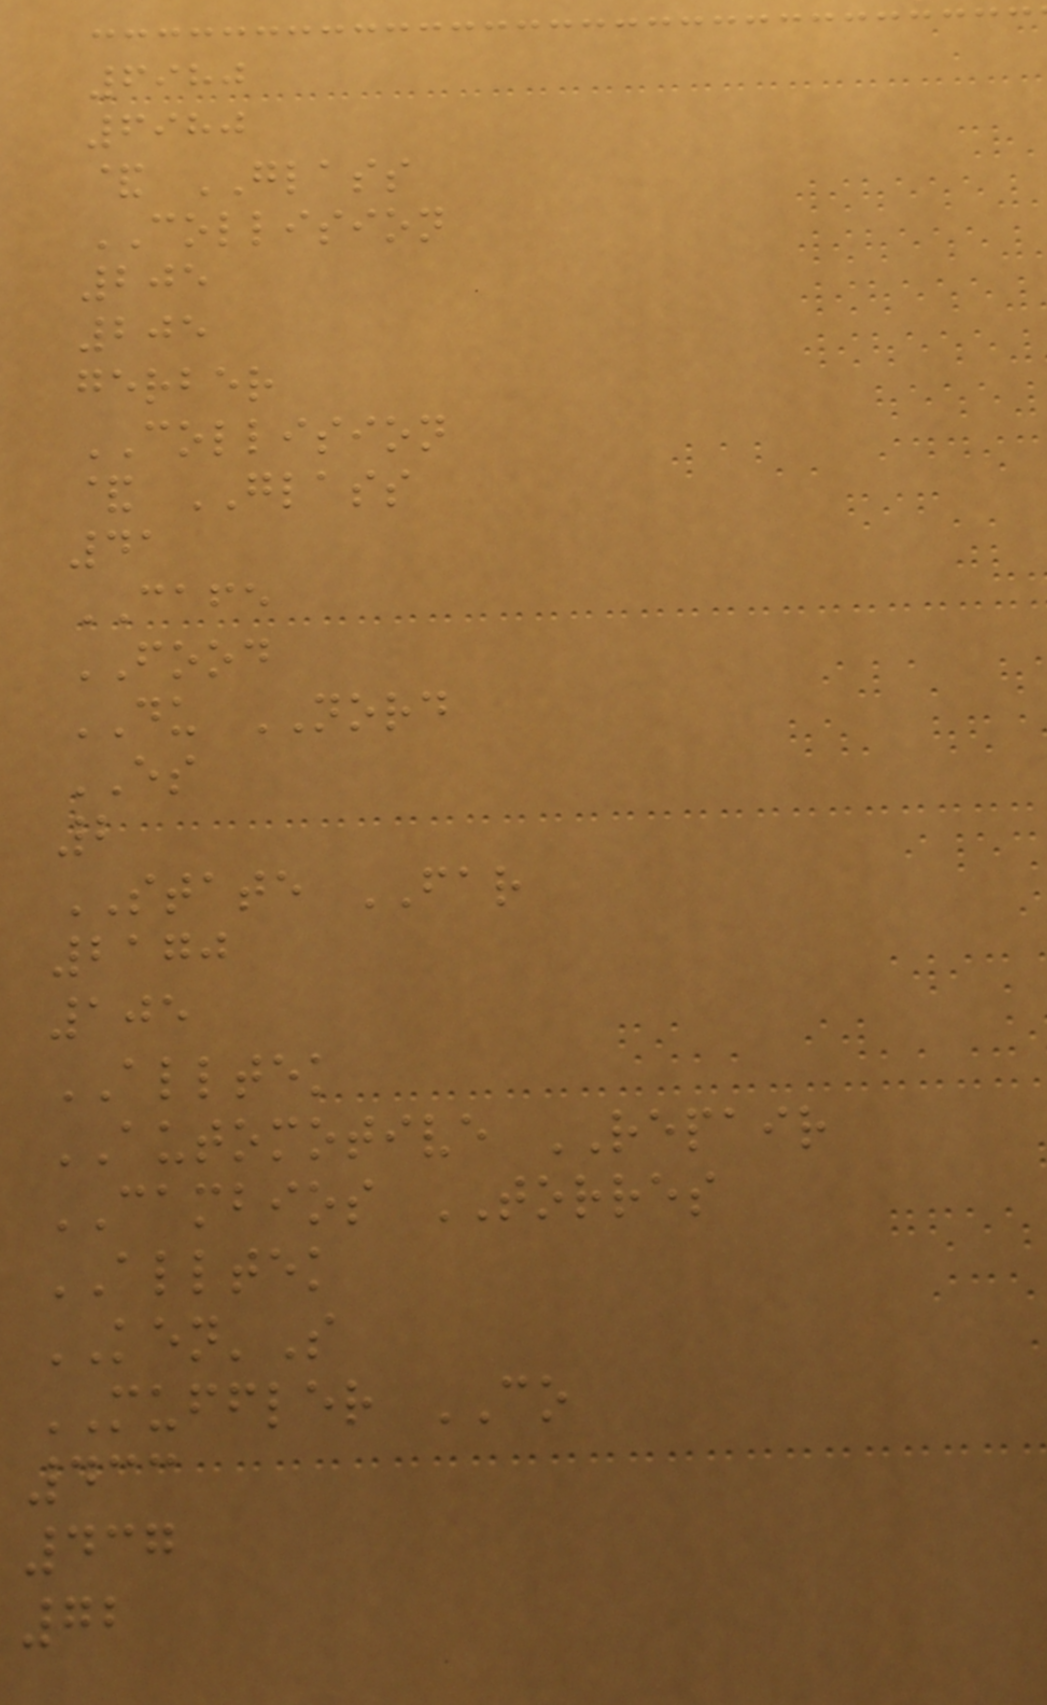6980
6980
& GLASS
COLLISION
205
205
gerber
COLLISION
& GLASS
41
CAFE
FOOD
DU NORD
ES
2
STATE FAR
2170
105
ALLTEK
AUTOMOTIVE REPAIR
CAMBIOS TORRES
ALLTEK
KEN'S
MUFFLER CO
433
437
72
